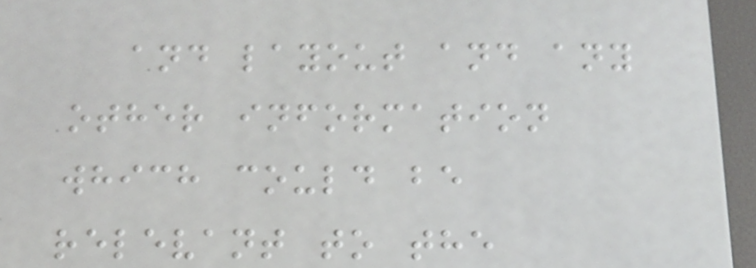and layout and any
other information
which could be
relevant to the
